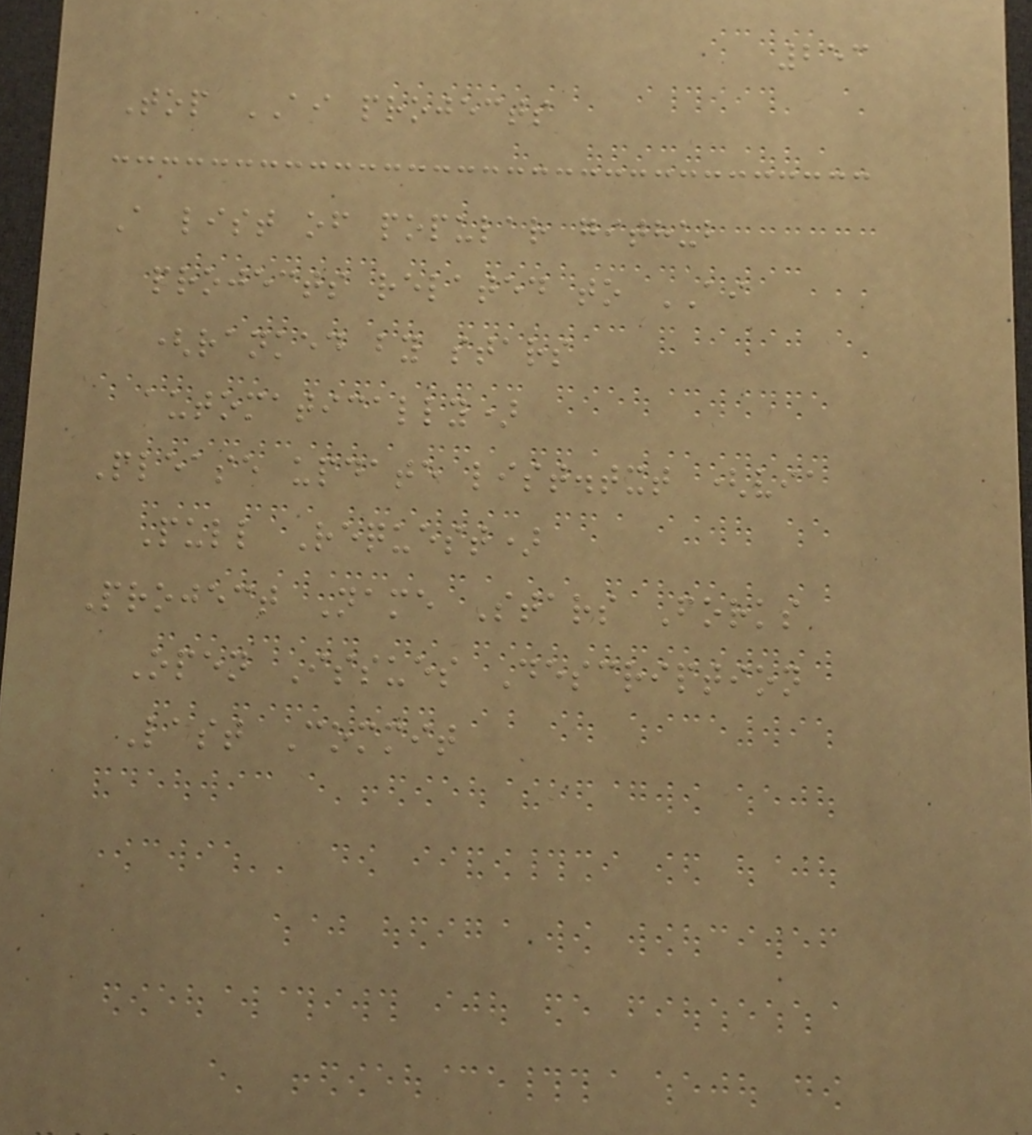253
Top AI projects
A list of popular github
projects related to AI
(ranked by stars
automatically)
Please update list.txt (via
Pull Request)
Project Name Stars Forks
Open Issues Description
Last Commit
